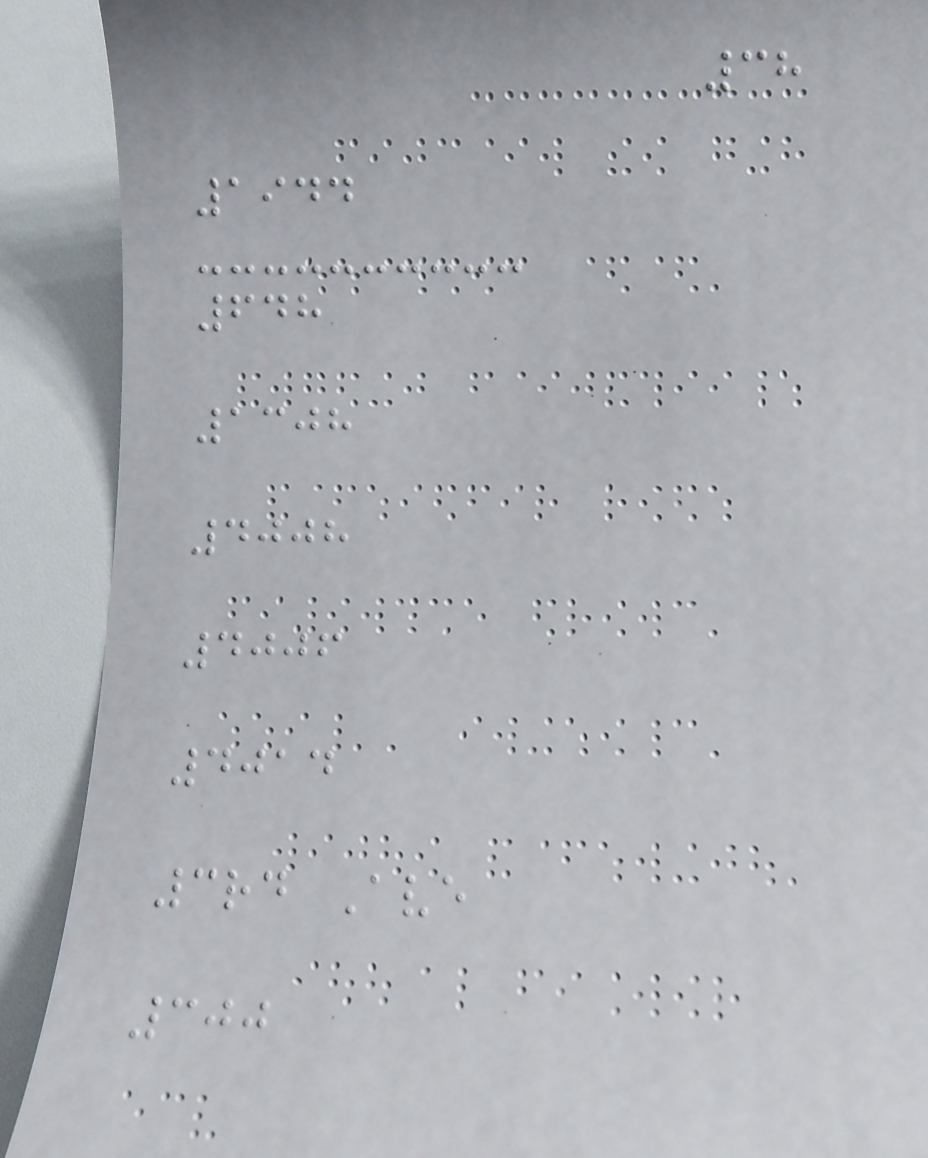38
1944
648
1308
4008
4006
4014
3rd Ave
300
